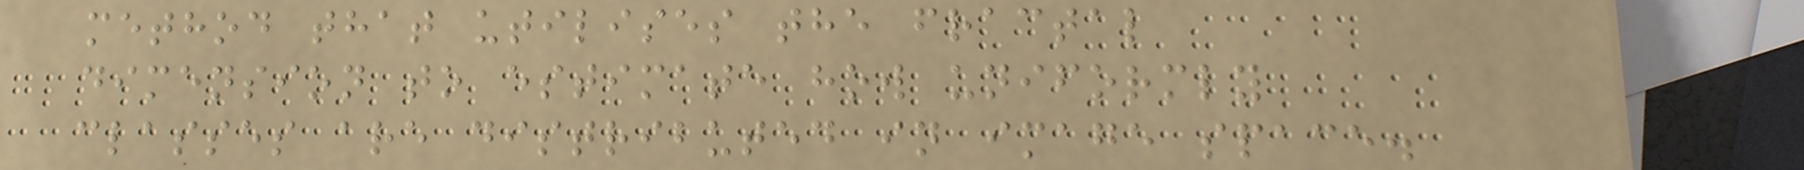method that utilises the fractal
dimension to estimate how uniformly
classes are distributed in image space.
